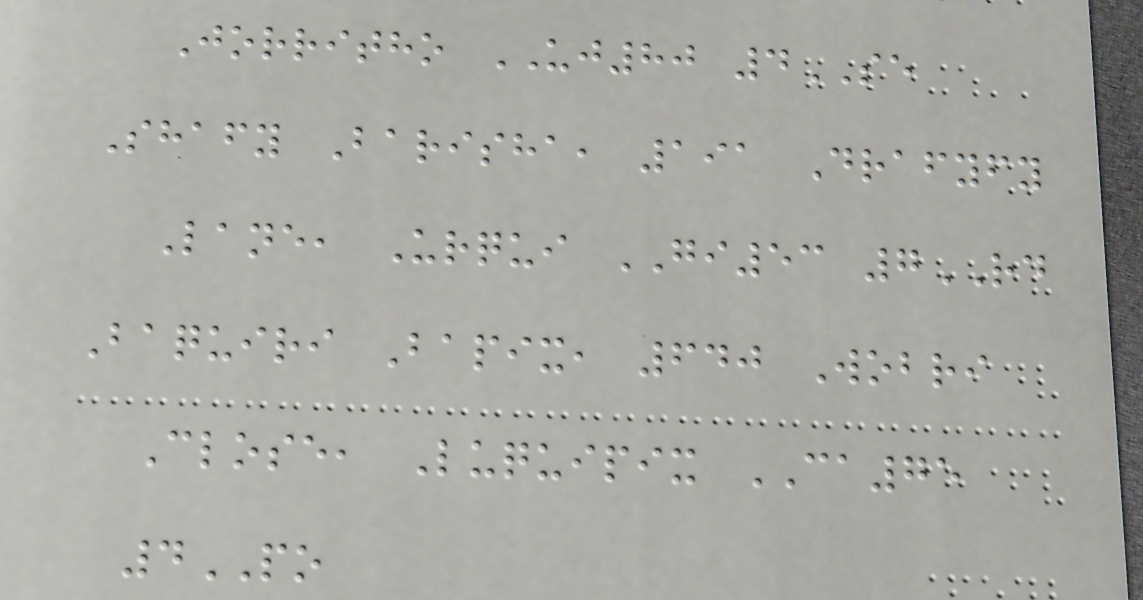Jorritho UJ80 4SE
Shafy Barisha, 191 Drafyfy
Lane, Urqui GI53 7RD
Baquiri Bapix, 640 Wobri
Close, Luquipix CA75
4PO
